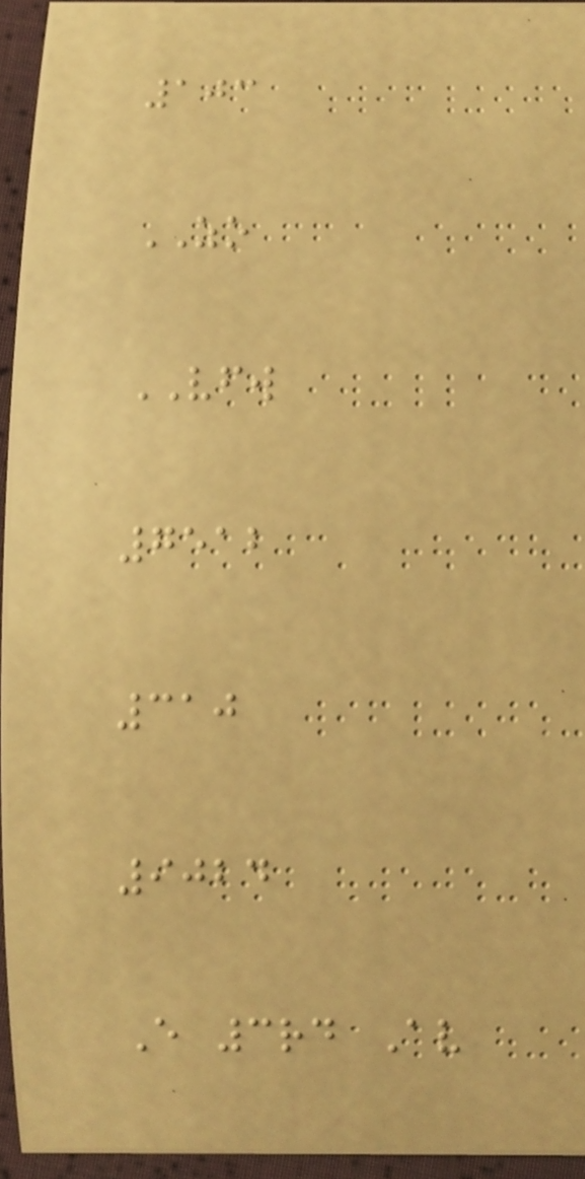103
ZO
VFW
7512
310
9024
E 3rd Av
